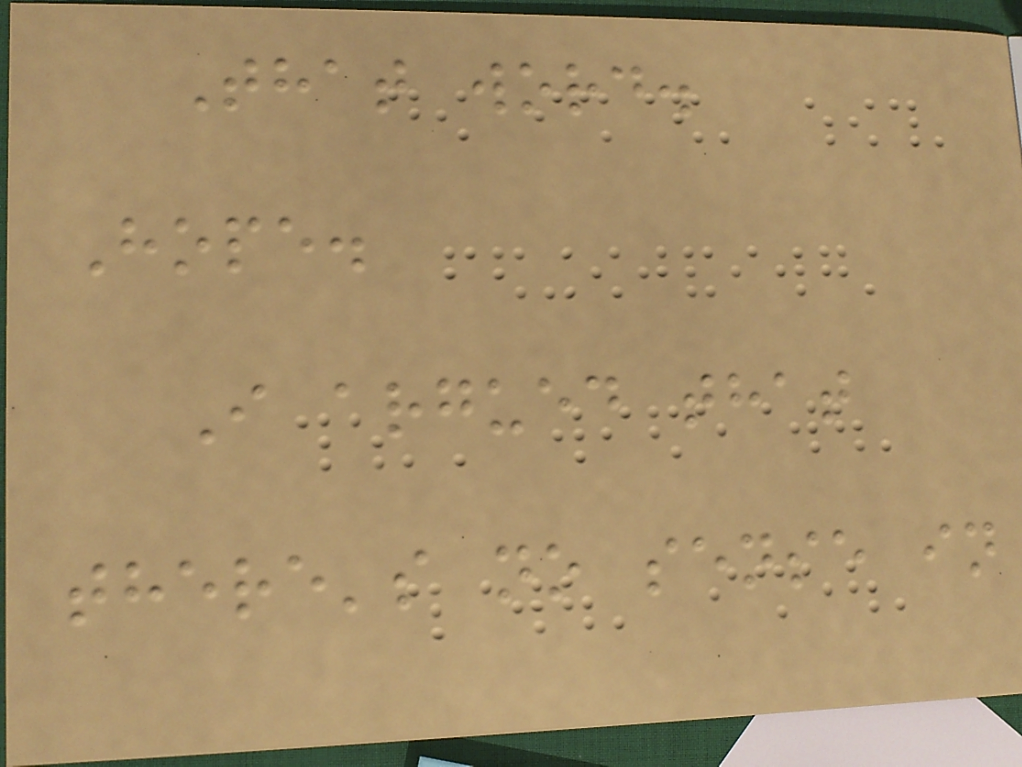That word.
Hope.
I argued that
there's no sense in
